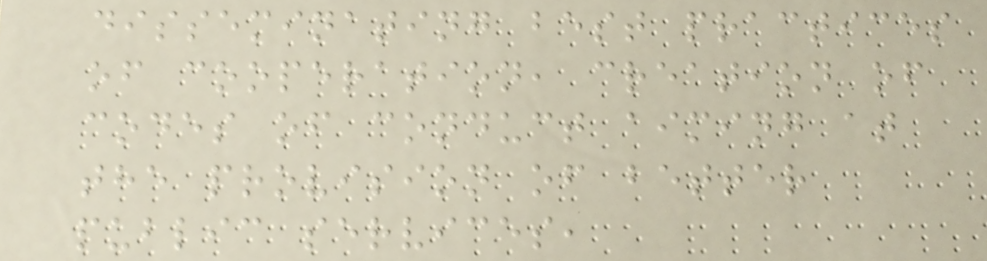disseminating best practices
of cooperation, creation of
codes of conduct aiming at
the provision of better
public services,
